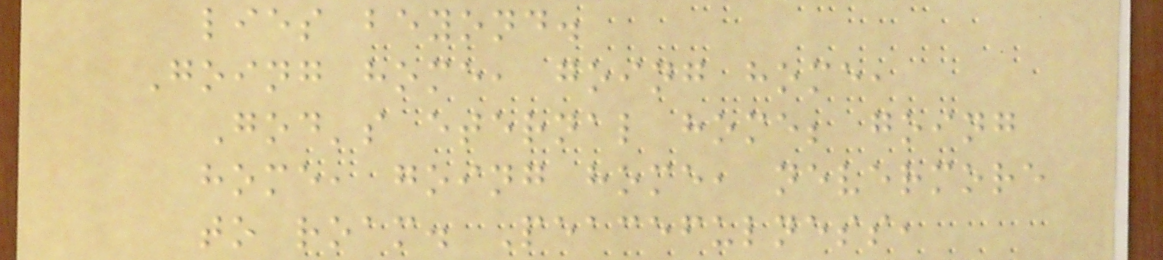lies beyond.
Going home, going home,
God's eternal home; going
home, going home, nevermore
to roam. Peacefulness,
